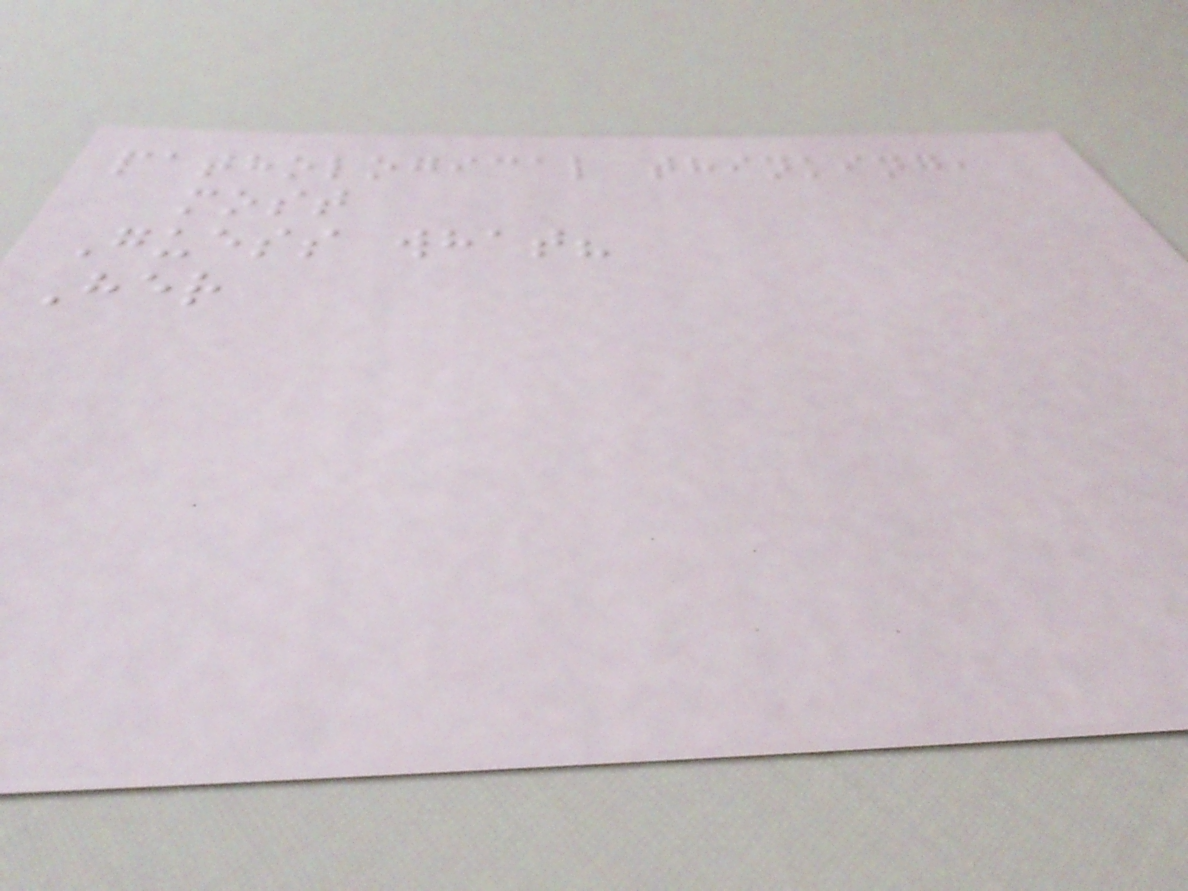pathological thinking,
most
Guess what?
Her
